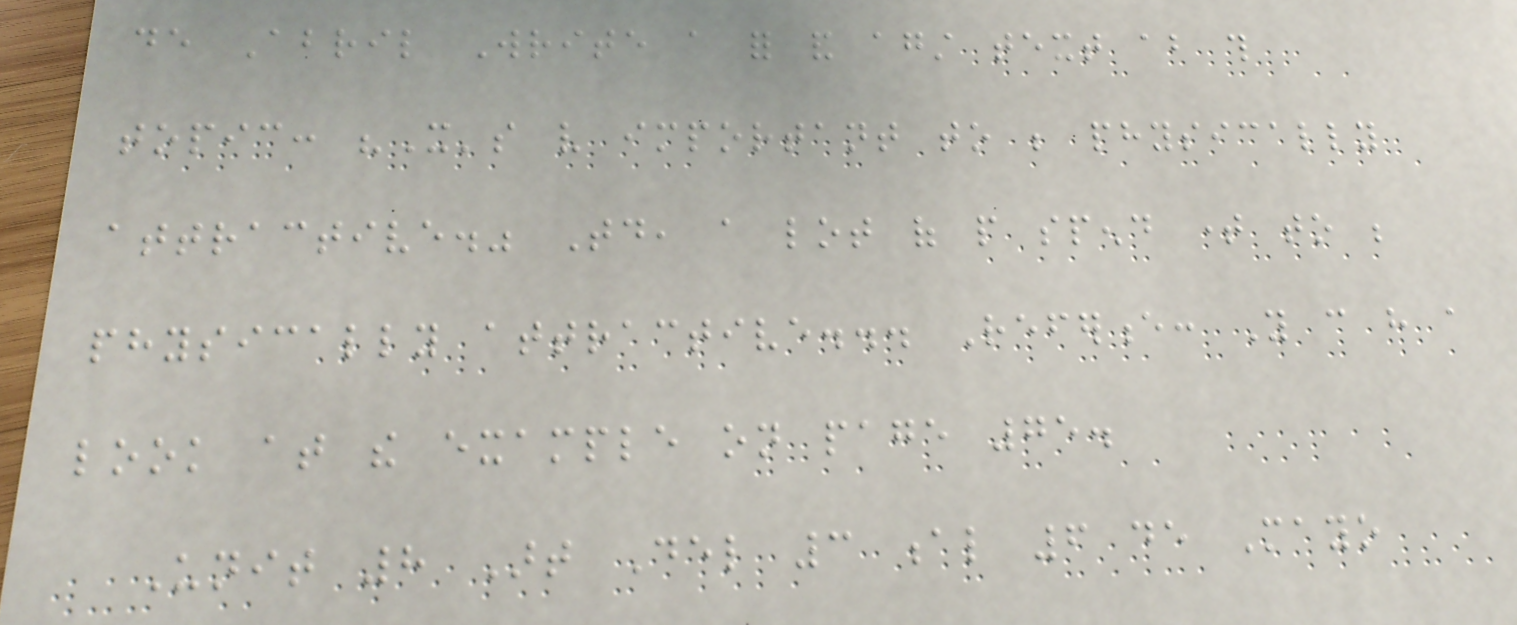de Abril Write a for and against text about this
topic: "It's very important to be physically
attractive." Today, a lot of people spend time to be
physically attractive... Reference: You can have a
look at the example on page 75.
Unit 8 Art Del 3 al 6 de Mayo
